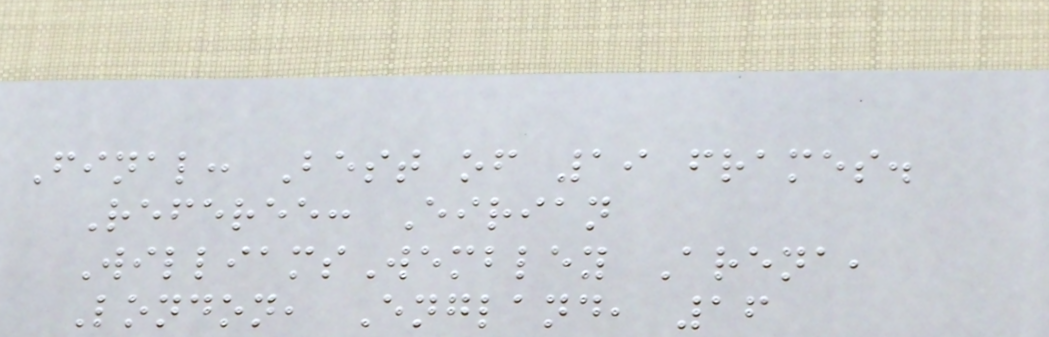Final: Best of 19 frames.
Referee: Eirian
WilliamsWembley Arena,
London, England, 16
